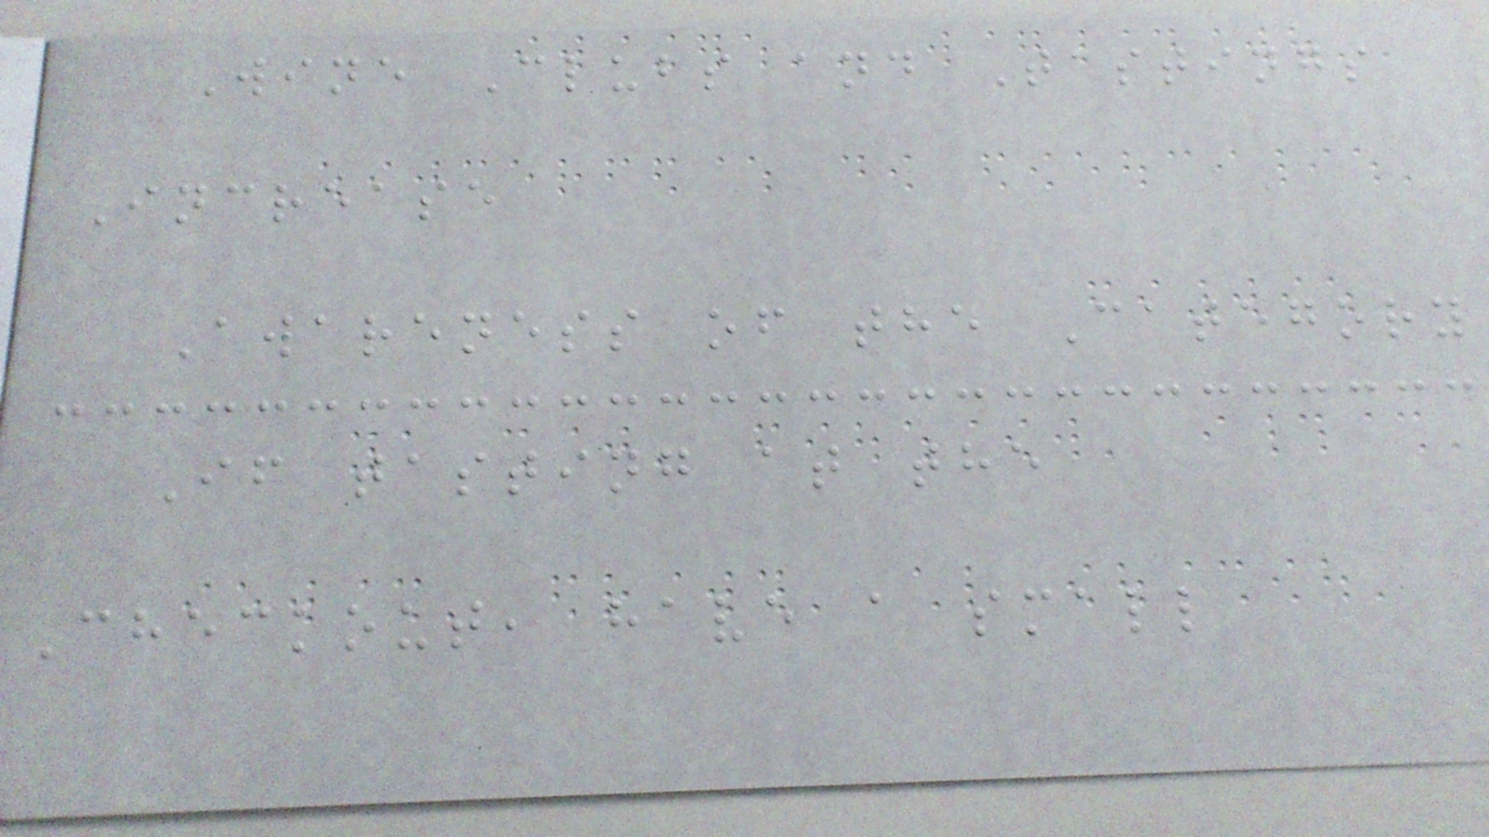Wine Clubs and Tastings
Increase
Awareness of the Category
If tasting at the
Checkout, have a small
